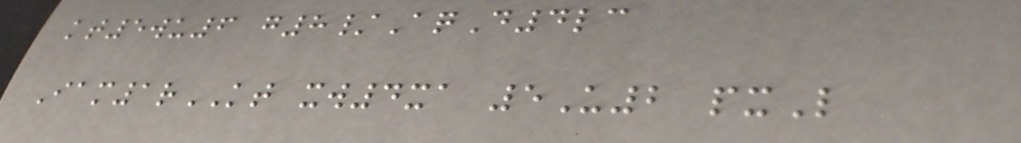kt5wu6 g8/AqD4lc
Iam1rKT xw4xa 5U2 pxL
